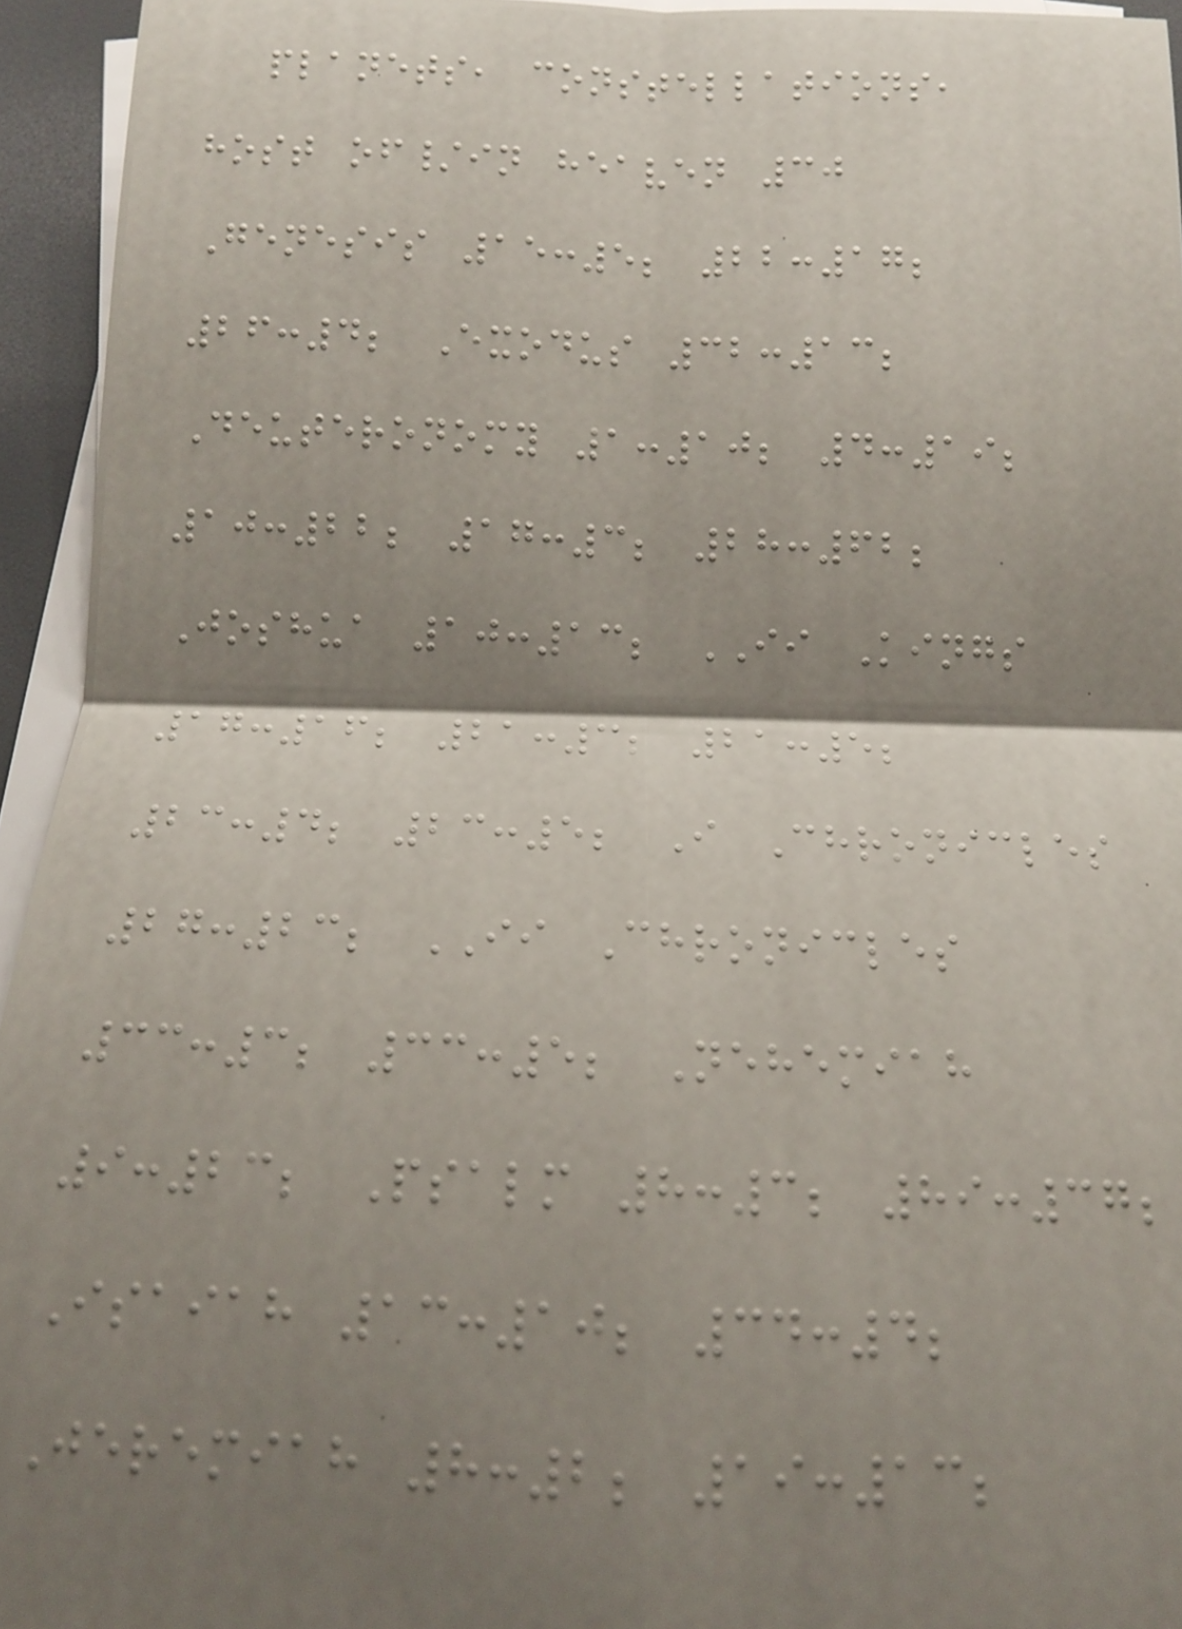planets, constellations,
host of/in heaven 30
Genesis 15:5; 22:17;
26:4; Exodus 32:13;
Deuteronomy 1:10; 4:19;
10:22; 17:3; 28:62;
Joshua 10:13; II Kings
17:16; 21:3; 21:5;
23:4; 23:5; I Chronicles
27:23; II Chronicles
33:3; 33:5; Nehemiah
9:23; Psalm 8:3; 89:37;
Isaiah 13:10; 34:4;
Jeremiah 8:2; 19:13;
